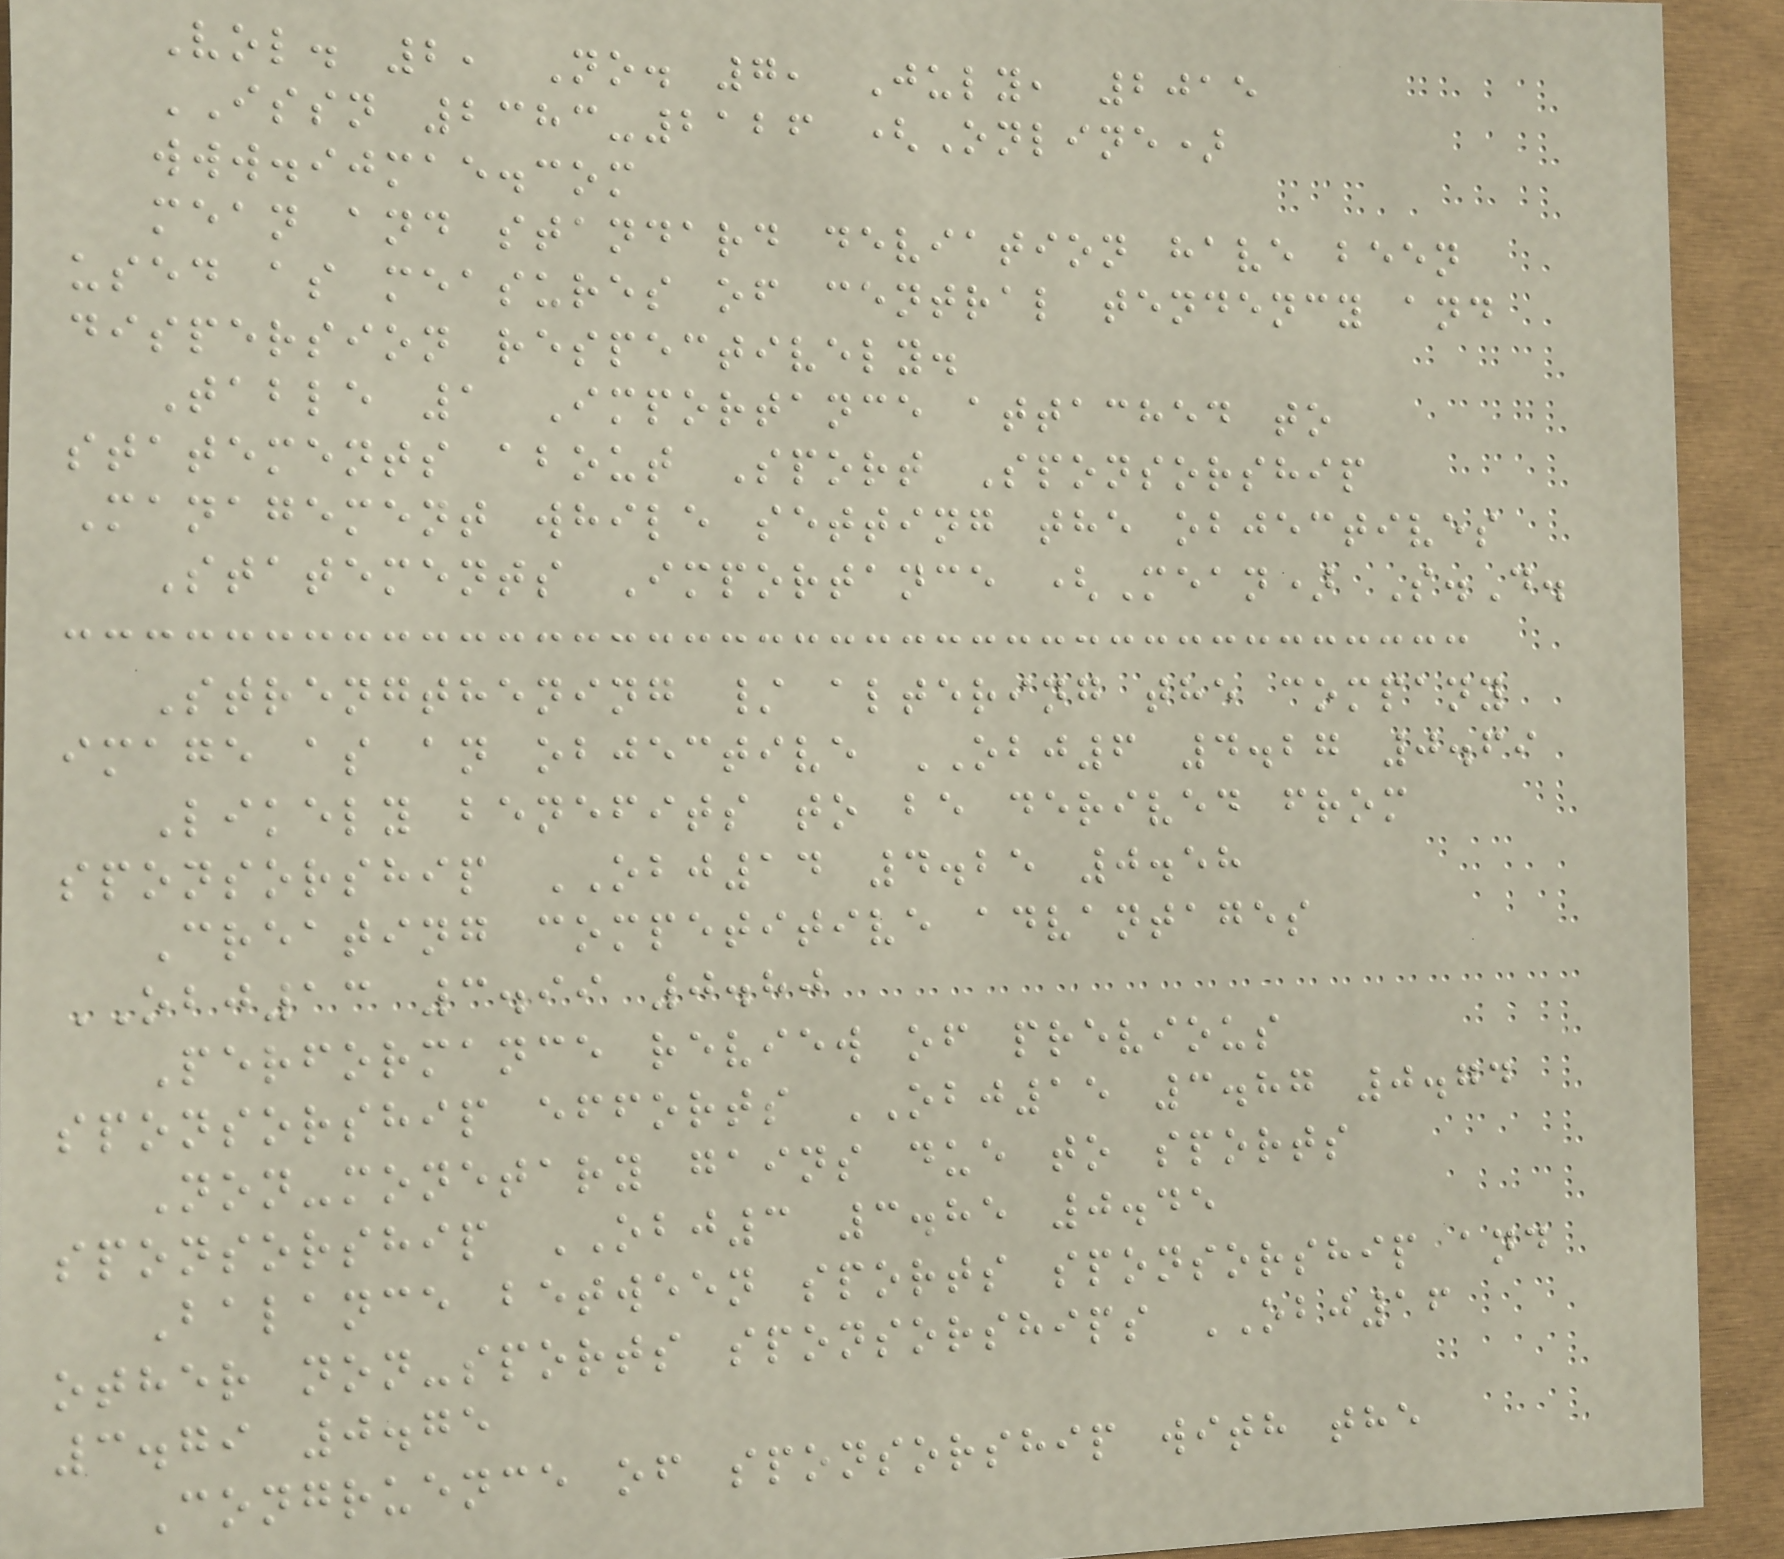Vol. 2, No. 7, July, 2015
ISSN 2383-2126 (Online)
www.ijmae.com
mean and standard deviation have been
used as measures of central tendency and
dispersion respectively.
Table 1 Importance attached to
statements about Sport Sponsorship
Management while setting the objectives
Statements Importance (Mean) S.D.
Strengthening / altering the company
image as an objective OBJ6 4.27 0.69
Likely benefits to be derived from
sponsorship OBJ14 4.25 0.58
Creating competitive advantages
OBJ13 3.99 0.80
Performance review of previous
sponsorship efforts OBJ15 3.87 0.74
Non-monetary gains due to sports
sponsorship OBJ3 3.85 0.45
Balance between sports sponsorship and
other non-sports sponsorships OBJ16
3.79 0.75
Congruence of sponsorship with the
